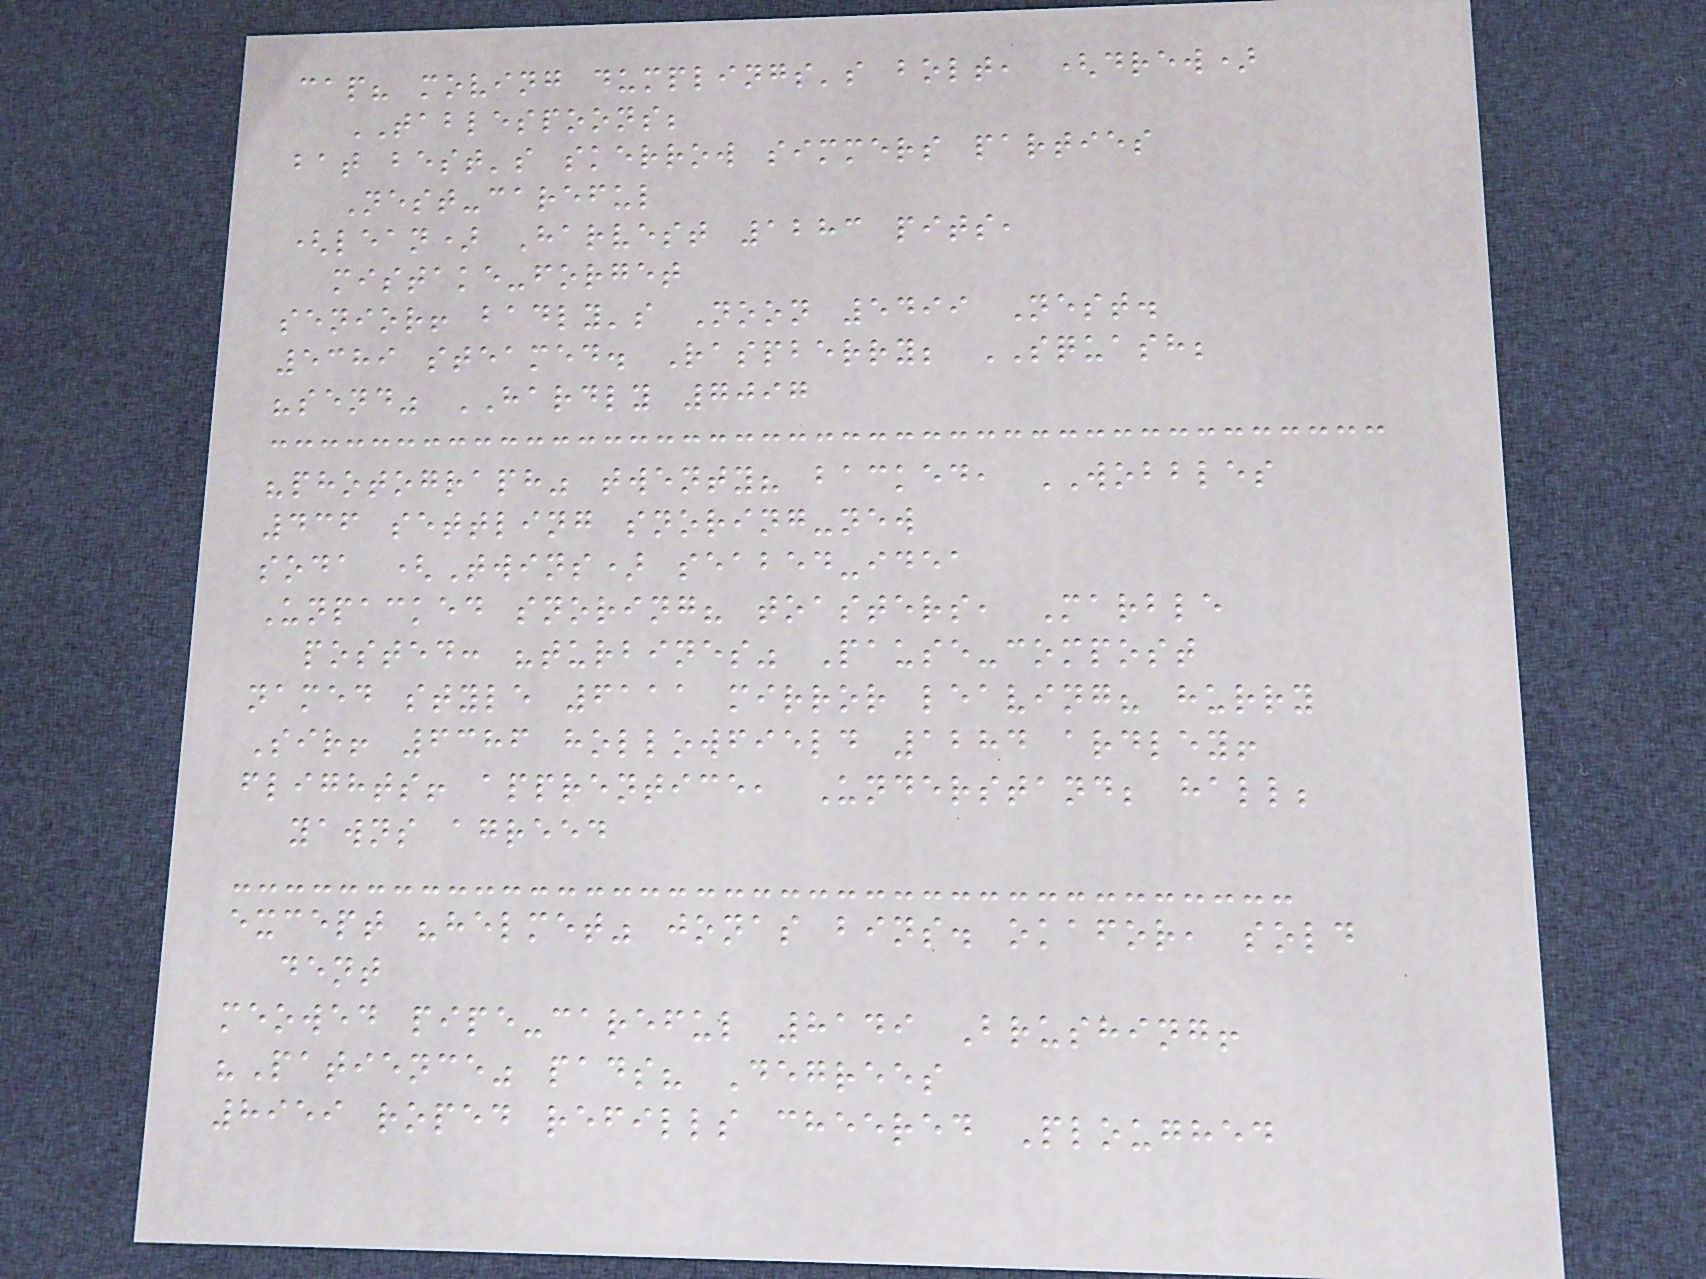cap? moving dumplings's bolt, (drew)
TABLESPOONS;
bat best's skerrow simmers parties
Nest-careful
(lean) Harvest 1283 pits,
mistake-forget
senior! badly's Noon 5499 Nest.
5389 steamed. Raspberry; SQUASH;
"send" HARDLY 7097
"photograph" twenty? backed, WOBBLES
436 settling snoring-new
soda (Twins) seabed-idea
Unpacked snoring? toasters, Marble
posted: "turbines" Pause-compost
named style 6111 mirror leaving? hurry
Sir! 6386 hollowfield 1284 ardley!
flights! apprentice, Understand; hall;
yawns agreed
except "helmet" jonas bins. okafor, sold
dent
meowed pipe-careful 8149 Brushing!
"Patience" pads? Degrees
8959 roped refills cheered Ploughed
